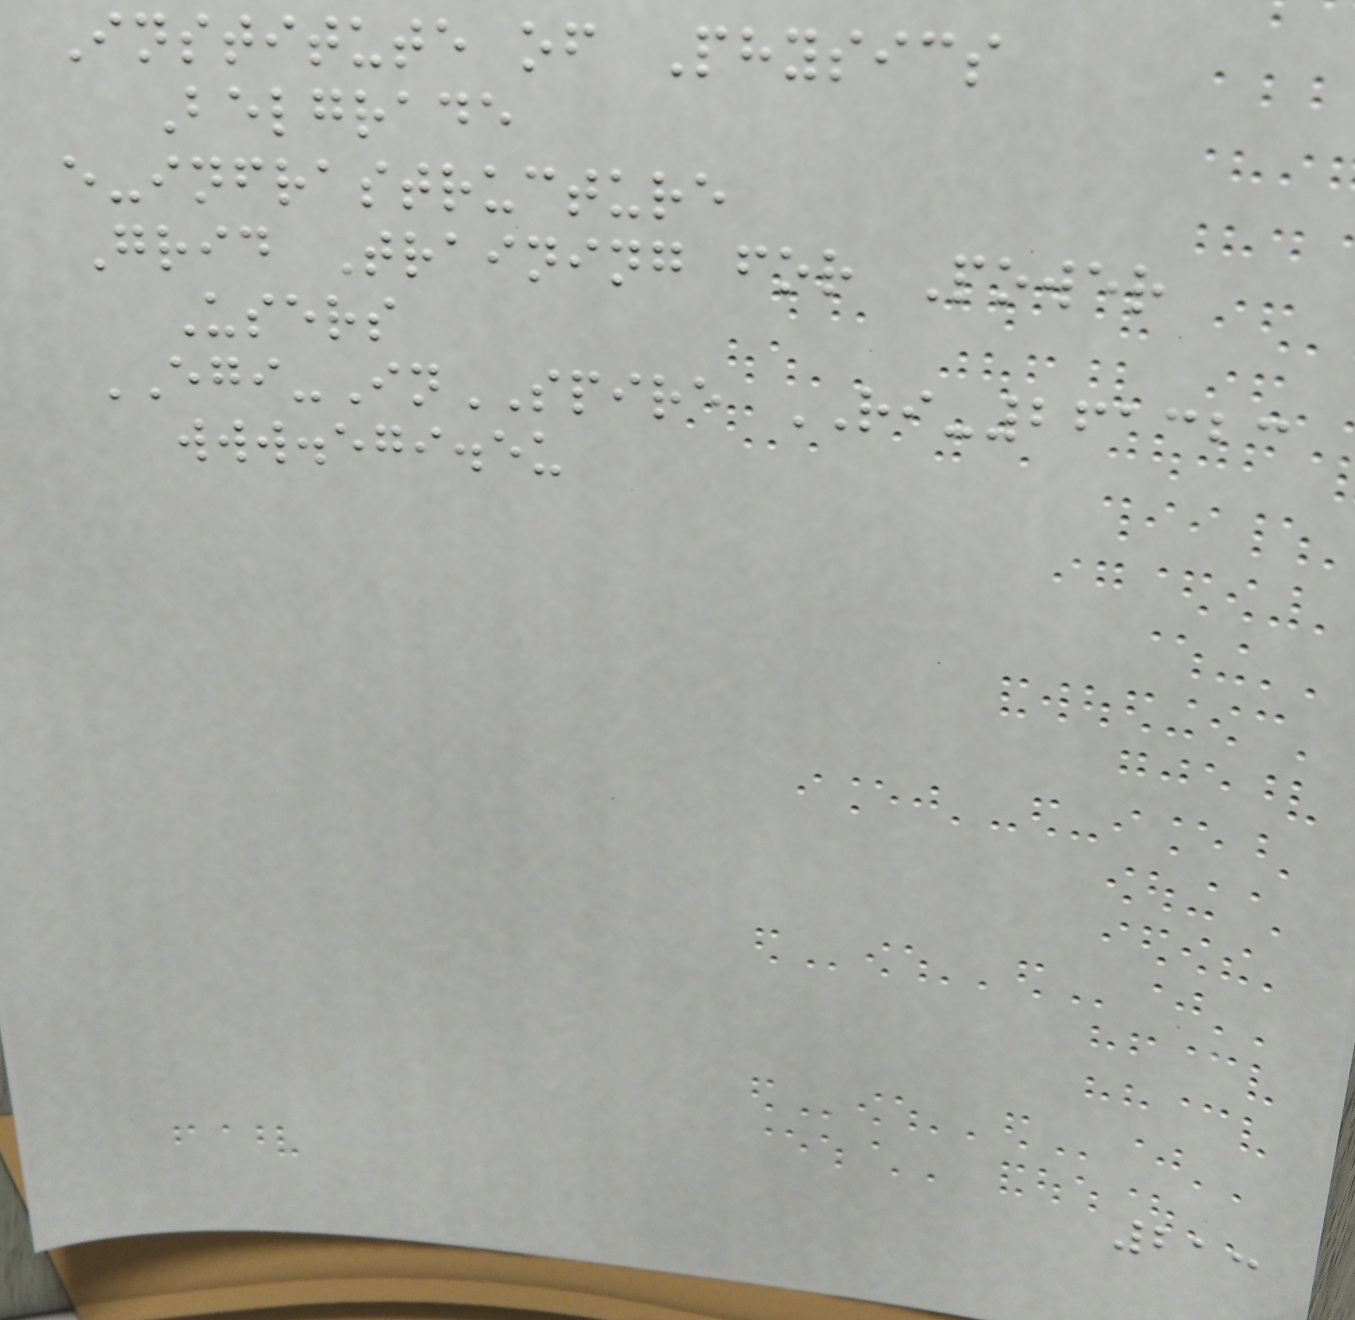Institute of Physics
Belgrade
e-infrastructure
Grid Training for Power
Users
EGI-InSPIRE RI-261323
www.egi.eu
213
